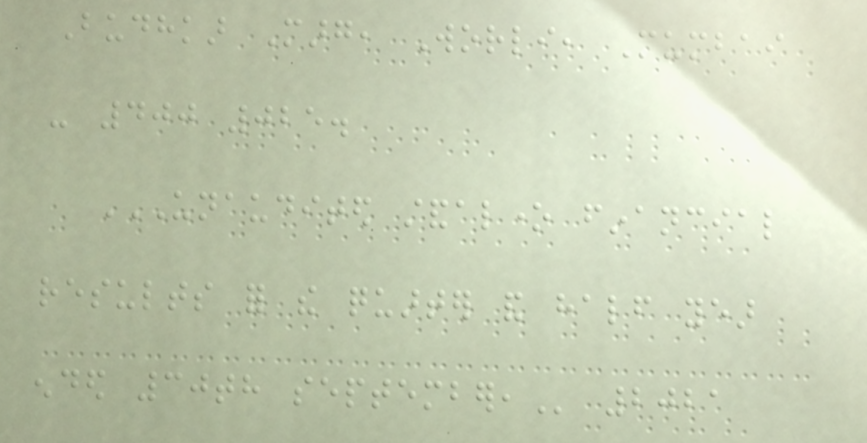Budhkar Marg, Worli, Mumbai
- 400 025.
UNAUDITED STANDALONE FINANCIAL
RESULTS FOR THE QUARTER AND HALF YEAR
ENDED 30TH SEPTEMBER, 2021
